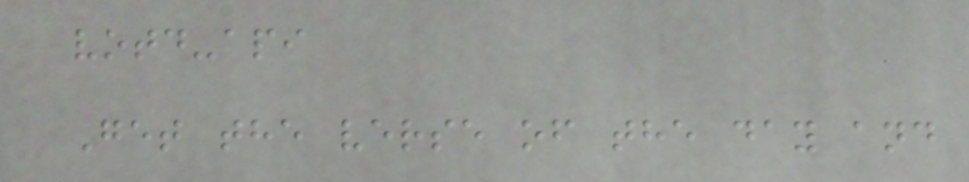votd-api
Get the verse of the day and
